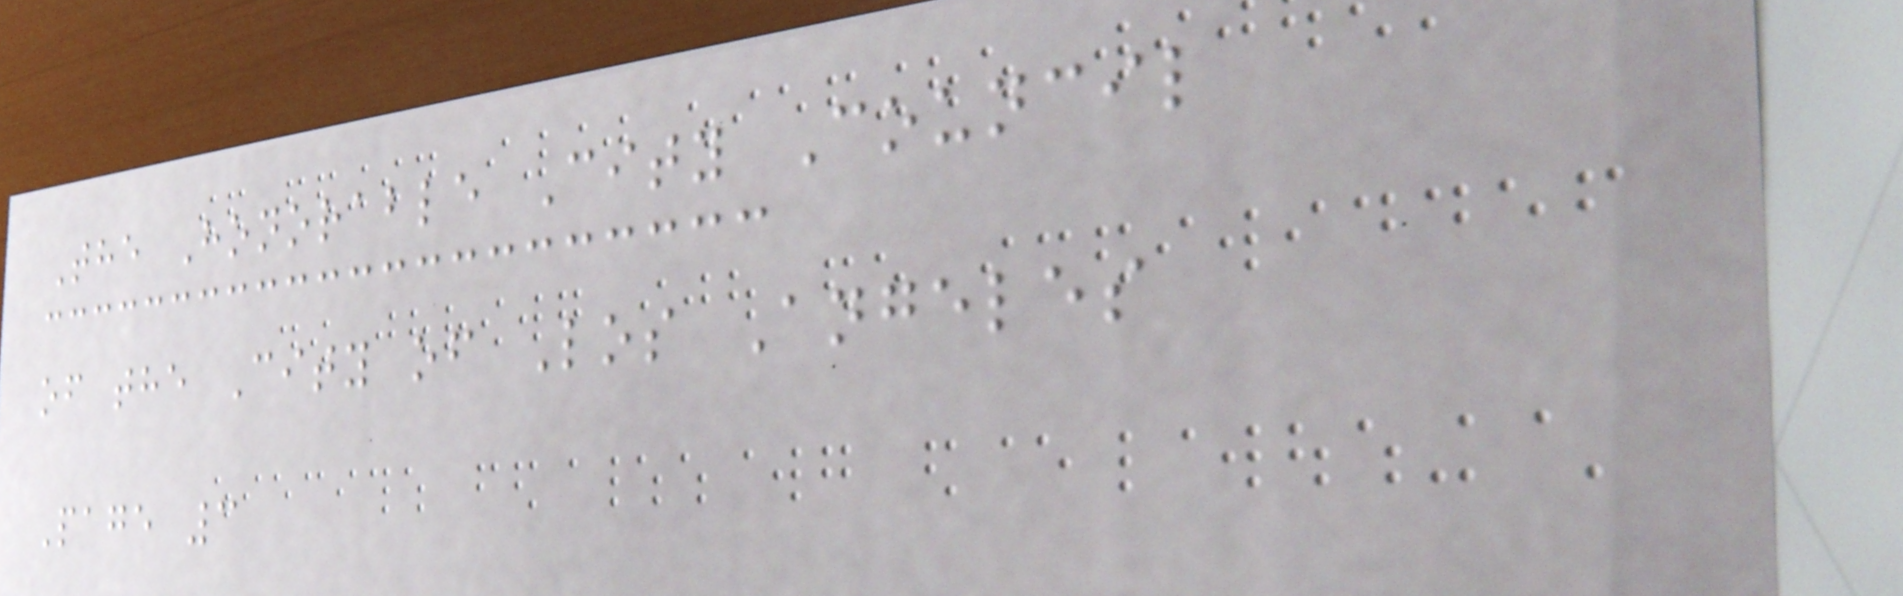The Honorable City Council
of the City of Los Angeles
Page 3
